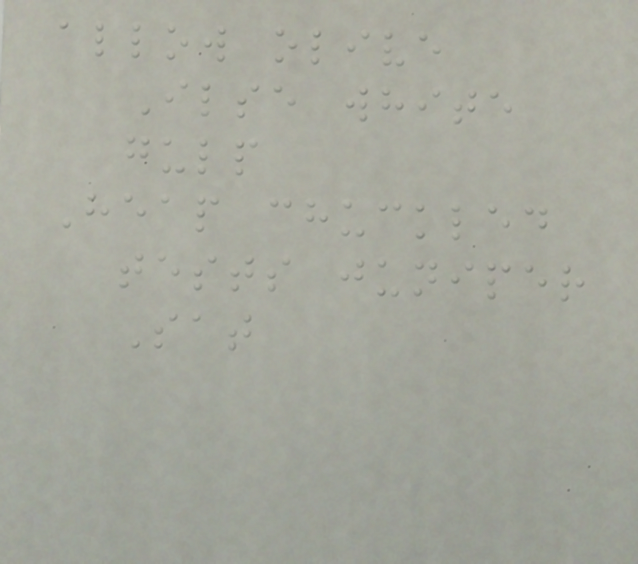allow olive
Ilse white
gulp
Heap chuckled
tests juniper
Sat
